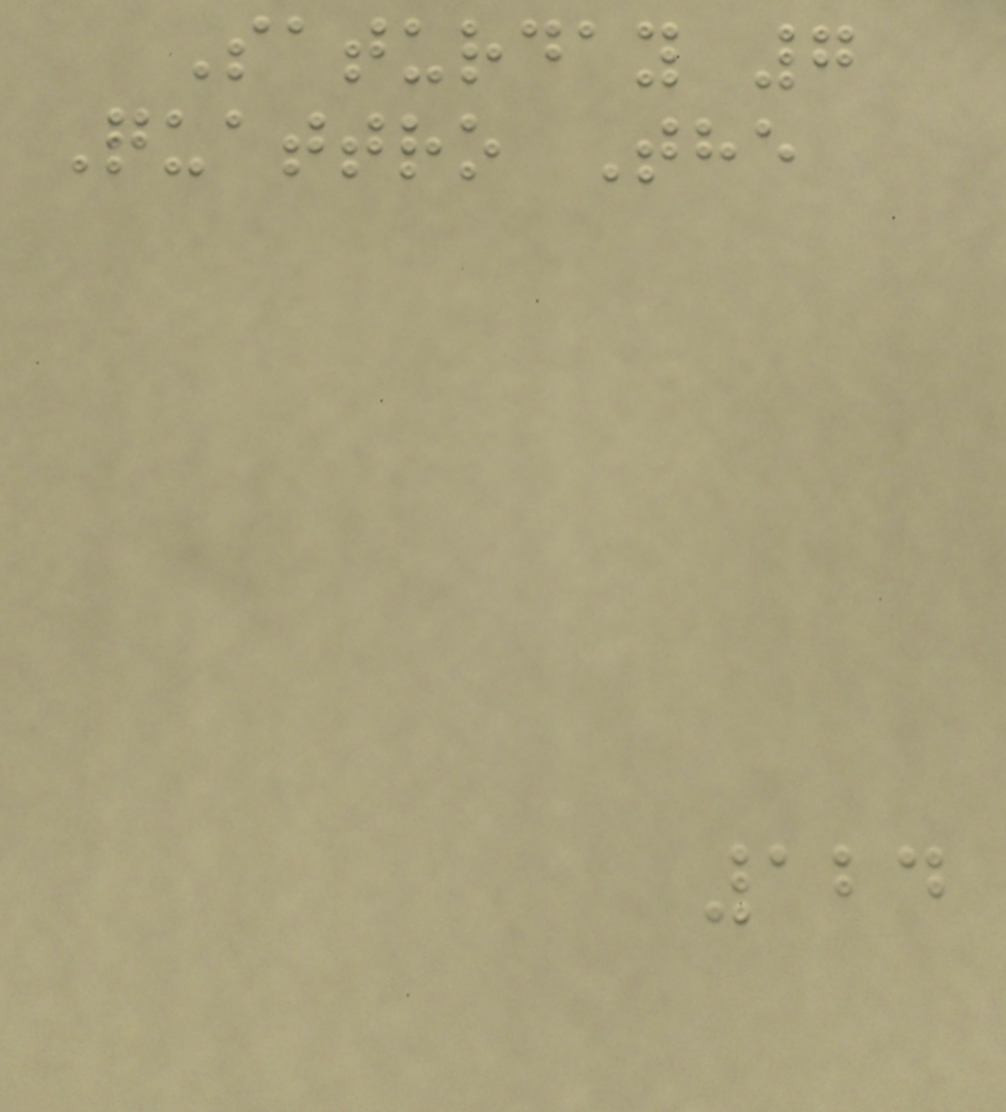Saturday 7
Quattro The
124
